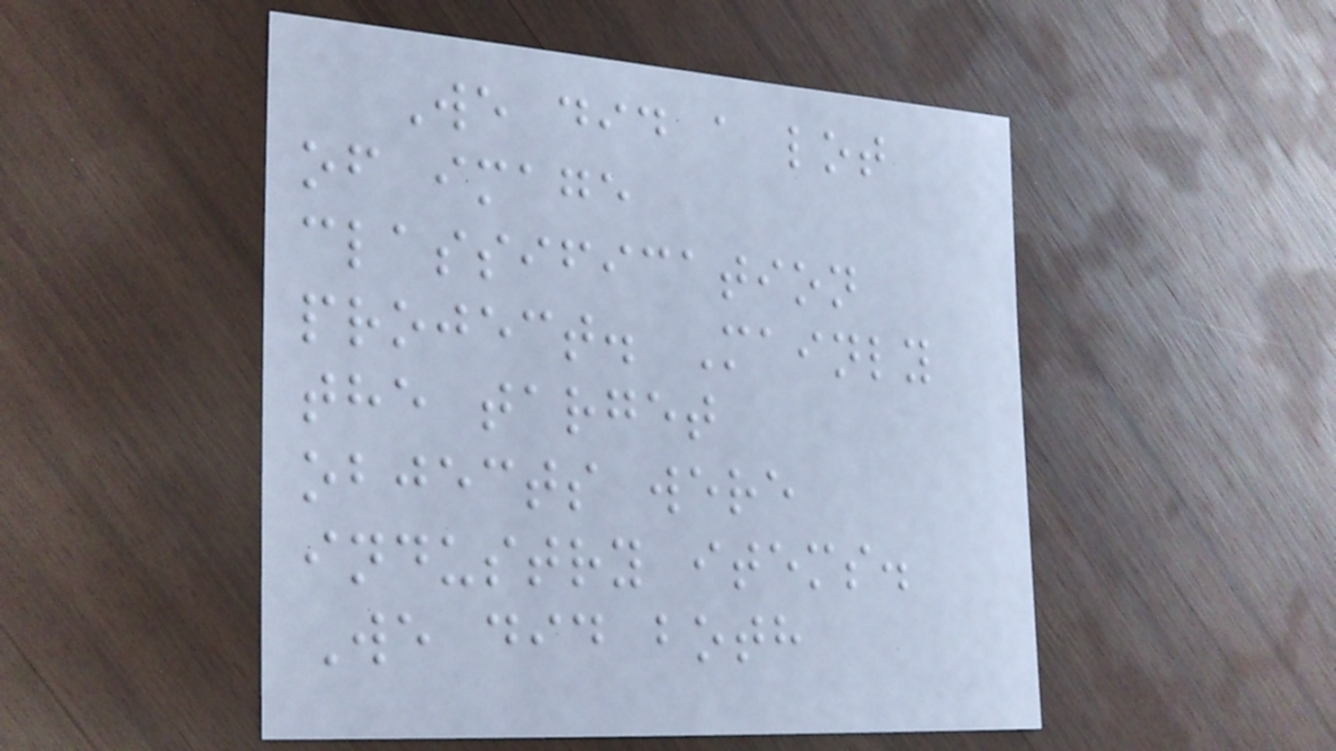We did a lot
of image
classification
project. Mainly
the target
objects were
industry items.
We did both
